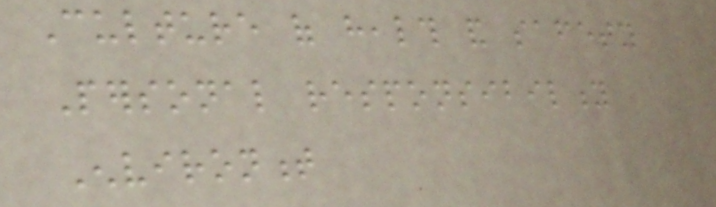Culture of health and safety
Personal responsibility
Environment
